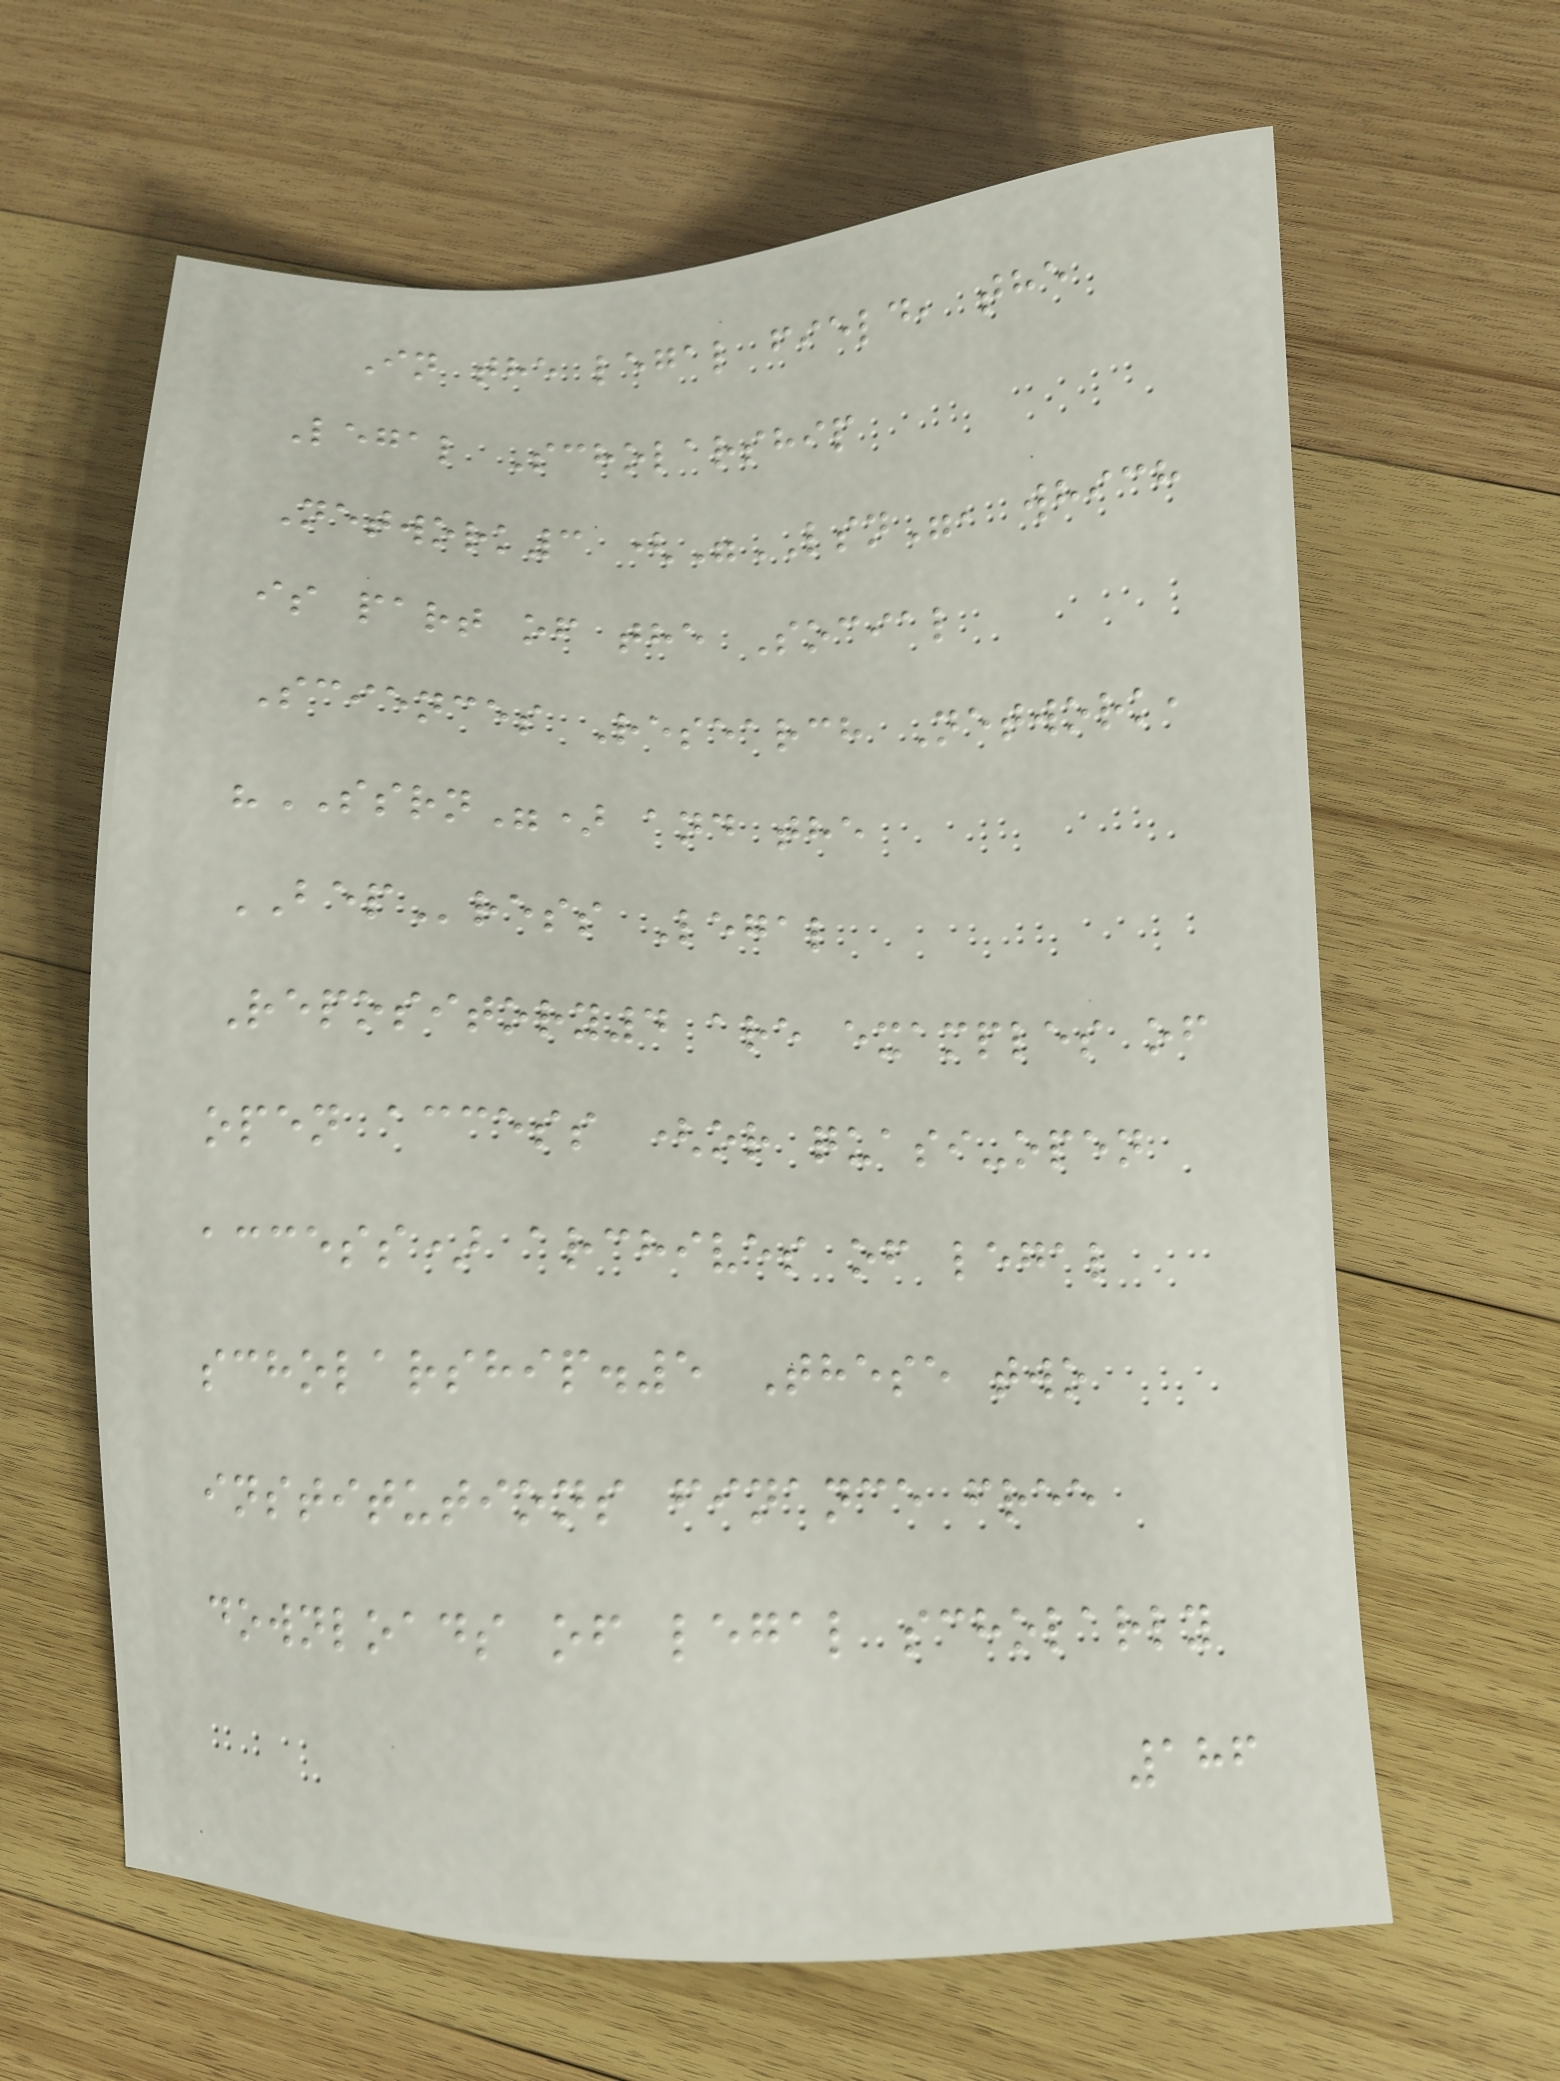In the legal field, the
Legal Scholarship
Network3 ("LSN", which
is part of the Social
Sciences Research Network,
"SSRN") and the
BEPress Legal
Repository4 are examples of
open access (or quasi-open
access) archives of legal
scholarship.5 These two
institutions finance free
downloads of legal scholarly
186
